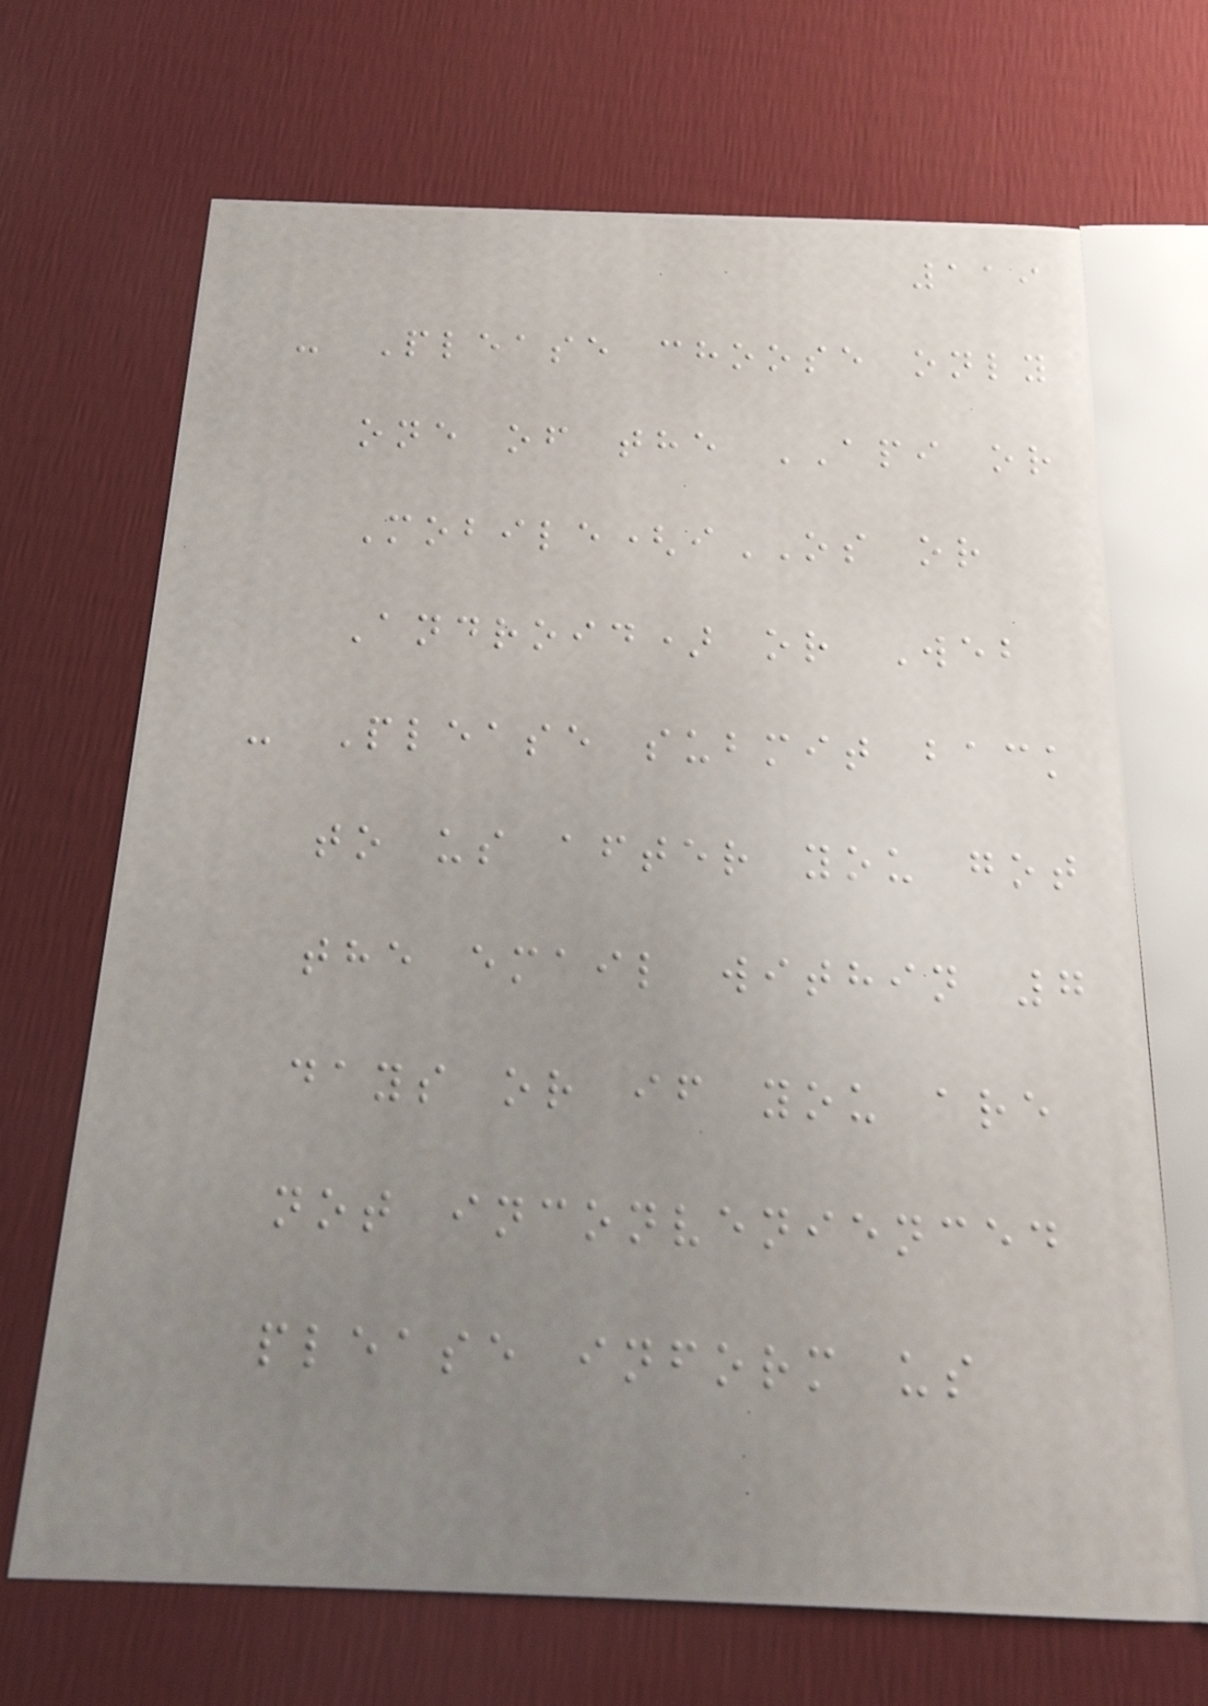119
- Please choose only
one of the API or
Mobile(iOS or
Android) or Web
- Please submit back
to us after you got
the email within 7
days or if you are
not inconvenienced
please inform us
